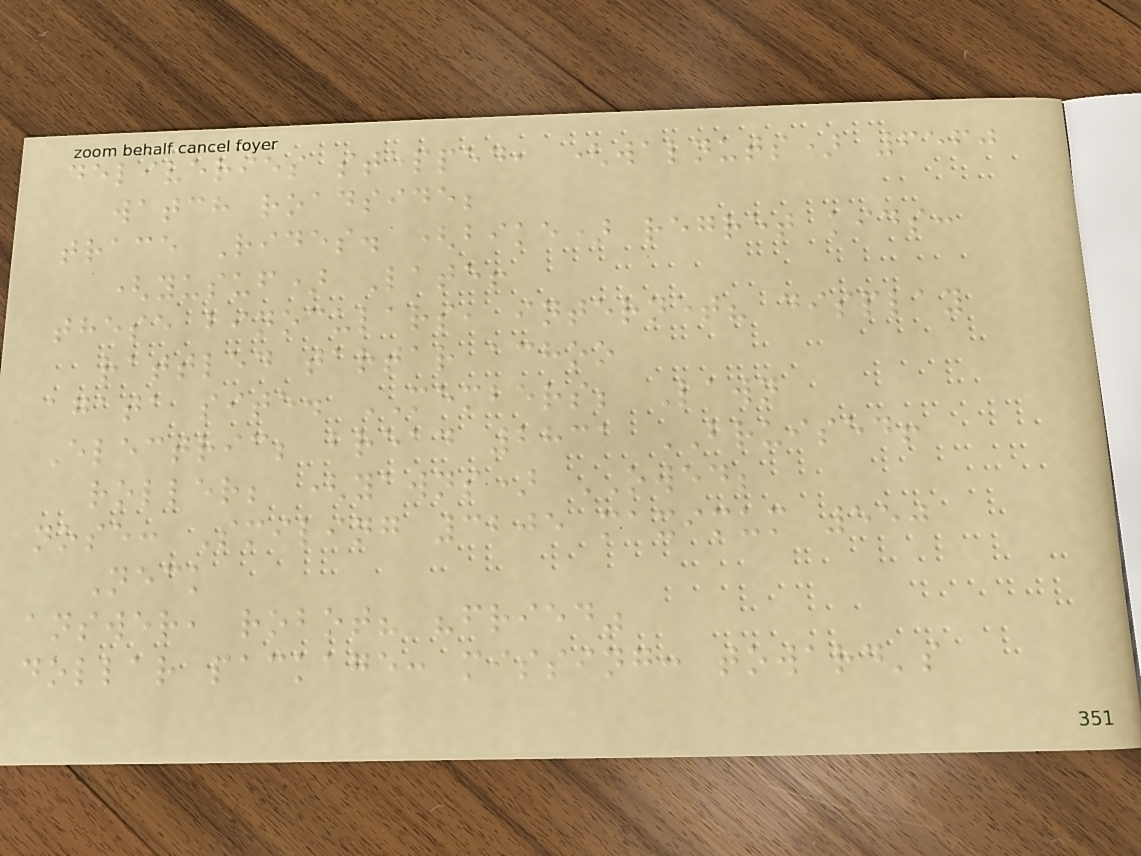deliveries stepped, (walnuts) 6560
watch roadside;
trace Rides. (bike) regret kids:
(yusuf) Late!
these binoculars, internet? display
rattled tartar achoo
agata site. MEMBERS; Lawn
Electric; bread 2831 BRUISED!
roller; (yawns) OWED;
nose: Smiling 3205 maximum 550
Neck
answer, robot? "fried"
dollar package: missing: toward's
